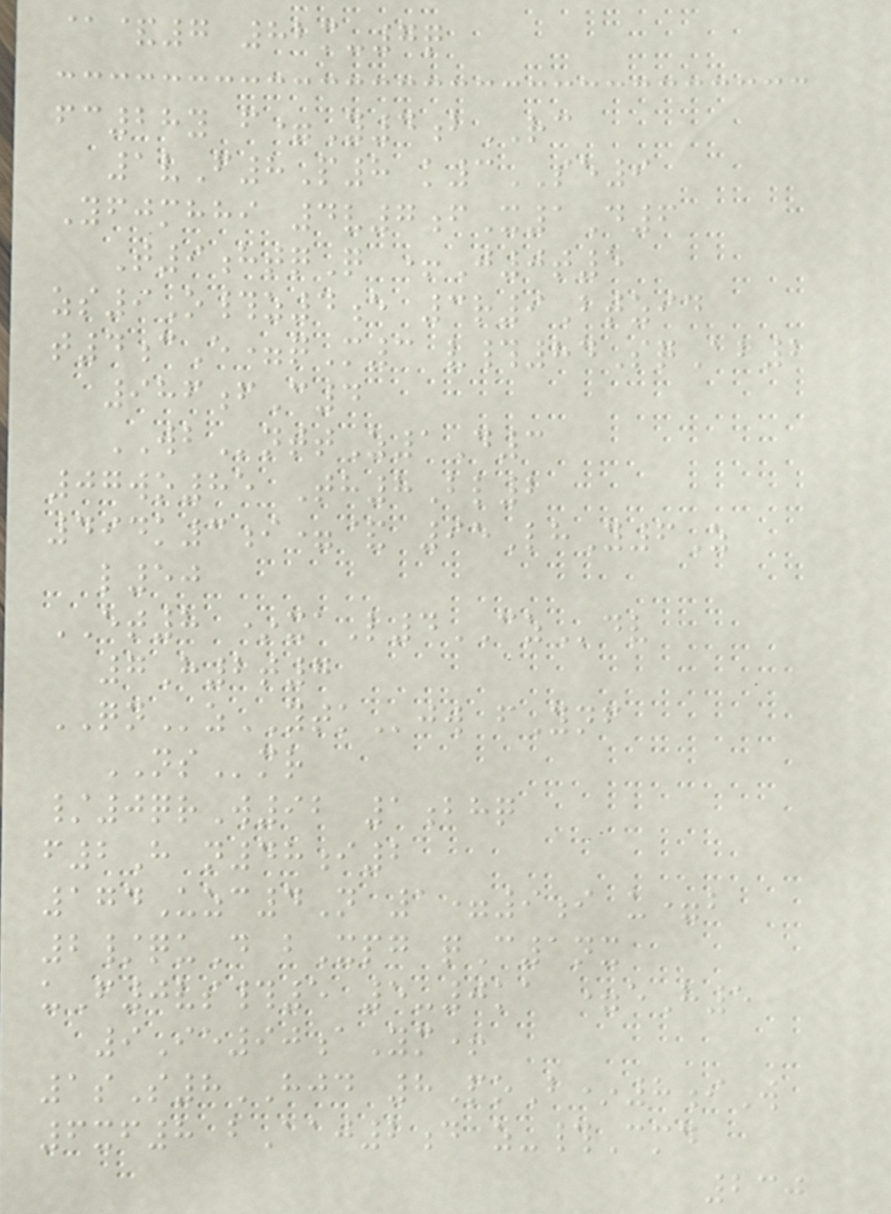@&7 82m-7q
fc28y f=Y4bRC
1vF8P8 k3SE9
Yfjmhhi 4v7fX1D6
T9htqQ +J0t5
zs9O#z4e 3r9Btzid
t4cE=qM3 v#84SqAb2
986fC4
WBnttZ1D3
07wo85 Th8Bl2
494k3i=& 95LhY6Z
l50
ET8 *xaL4CZdv
7H2t7
QNzYTKjw fYnf
NSmr
/0qrW92 1bhq
f2H n48i2
174Uzc4N 1=9i u=b
2/quD bXpg qC1nx
uF0vs#5 5-0ka =eH5
9Ie90aYm+
1sS8HJD 8PoB*8iW
6xf8 bAaj2d z-#Cmd
230
